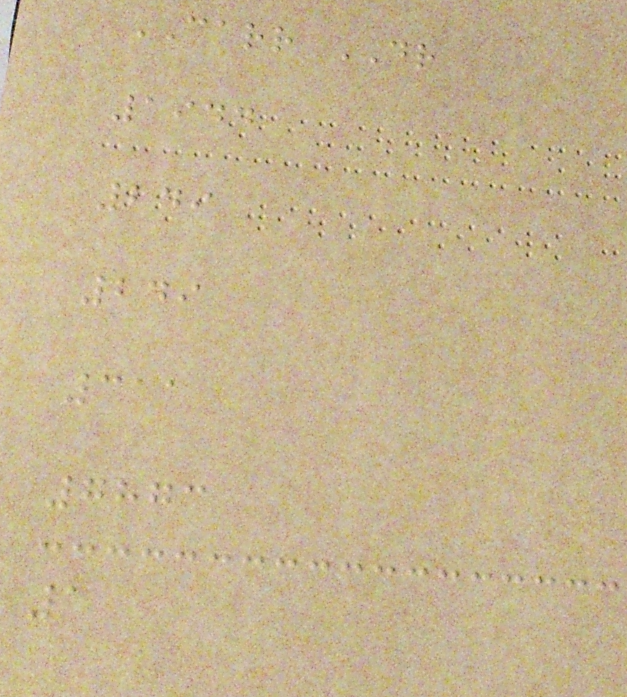CARR DR
1944
249
249
311
7873
1
